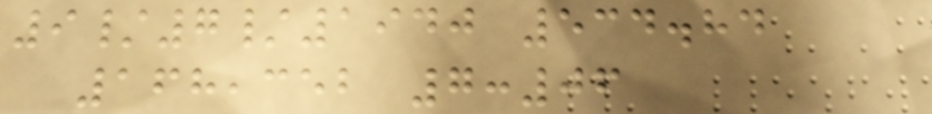9/7/1940 534.84
168,352 7:06
